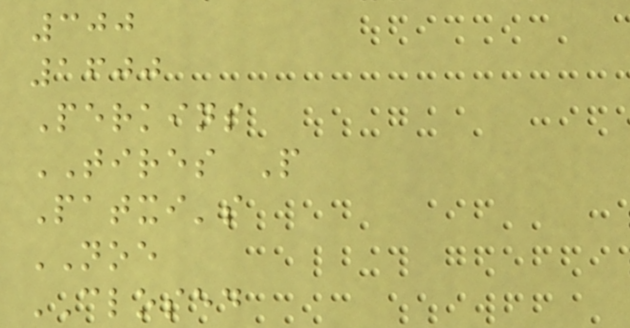300
1600
Perkins
TIRES P
Patxi's
NOE
CLOSED
